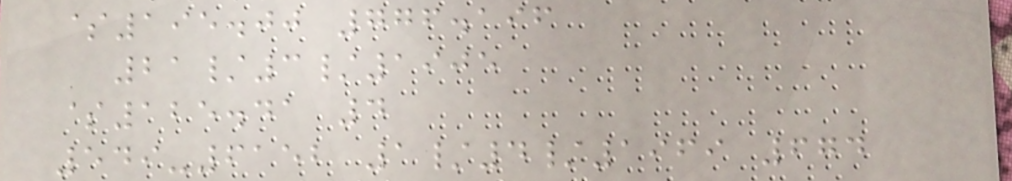$195.00 776.196
21/3/1905
$125.41 4
549-6152 1/4/1969 674
